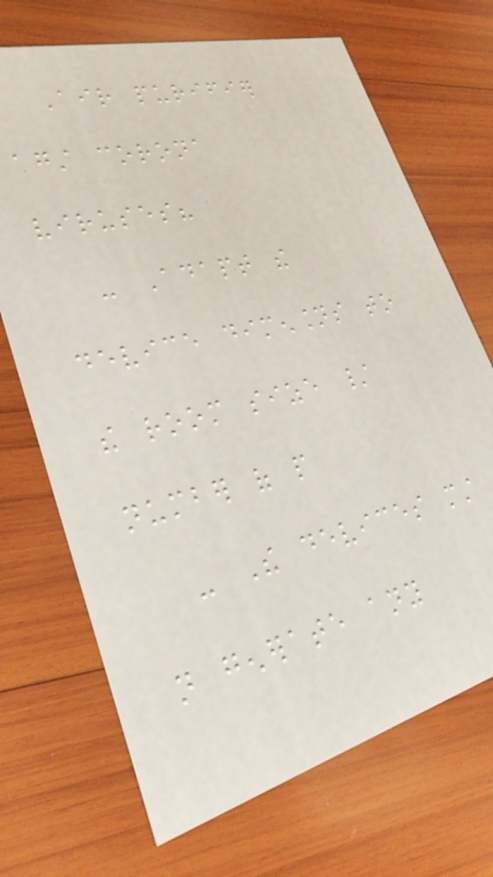Air purifier
against corona
viruses?
- Adapt the
device dimensions to
the room size /
number of people
- The devices must
not generate any
